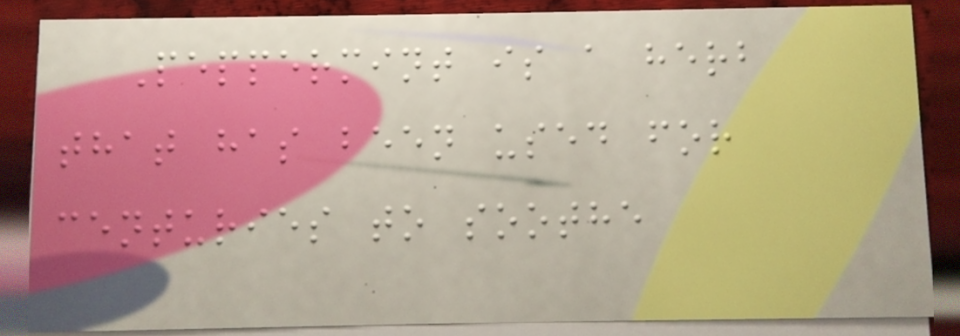Peppermint is a herb
that has been used for
centuries to soothe
